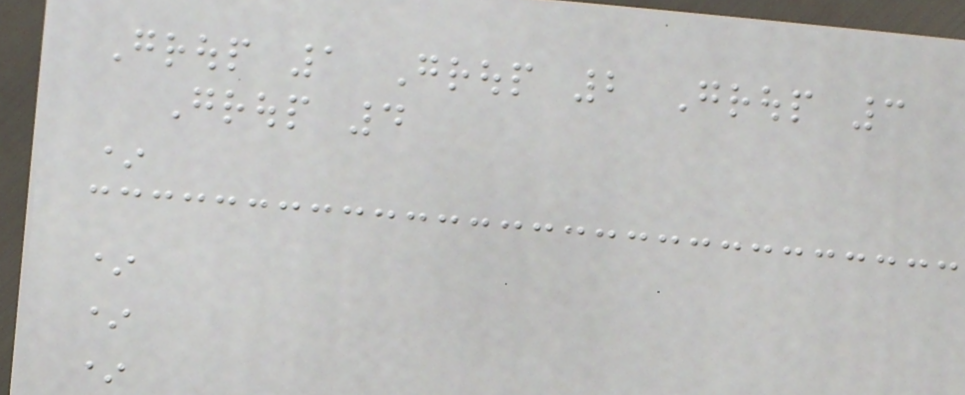Group 1 Group 2 Group 3
Group 4
*
*
*
*
